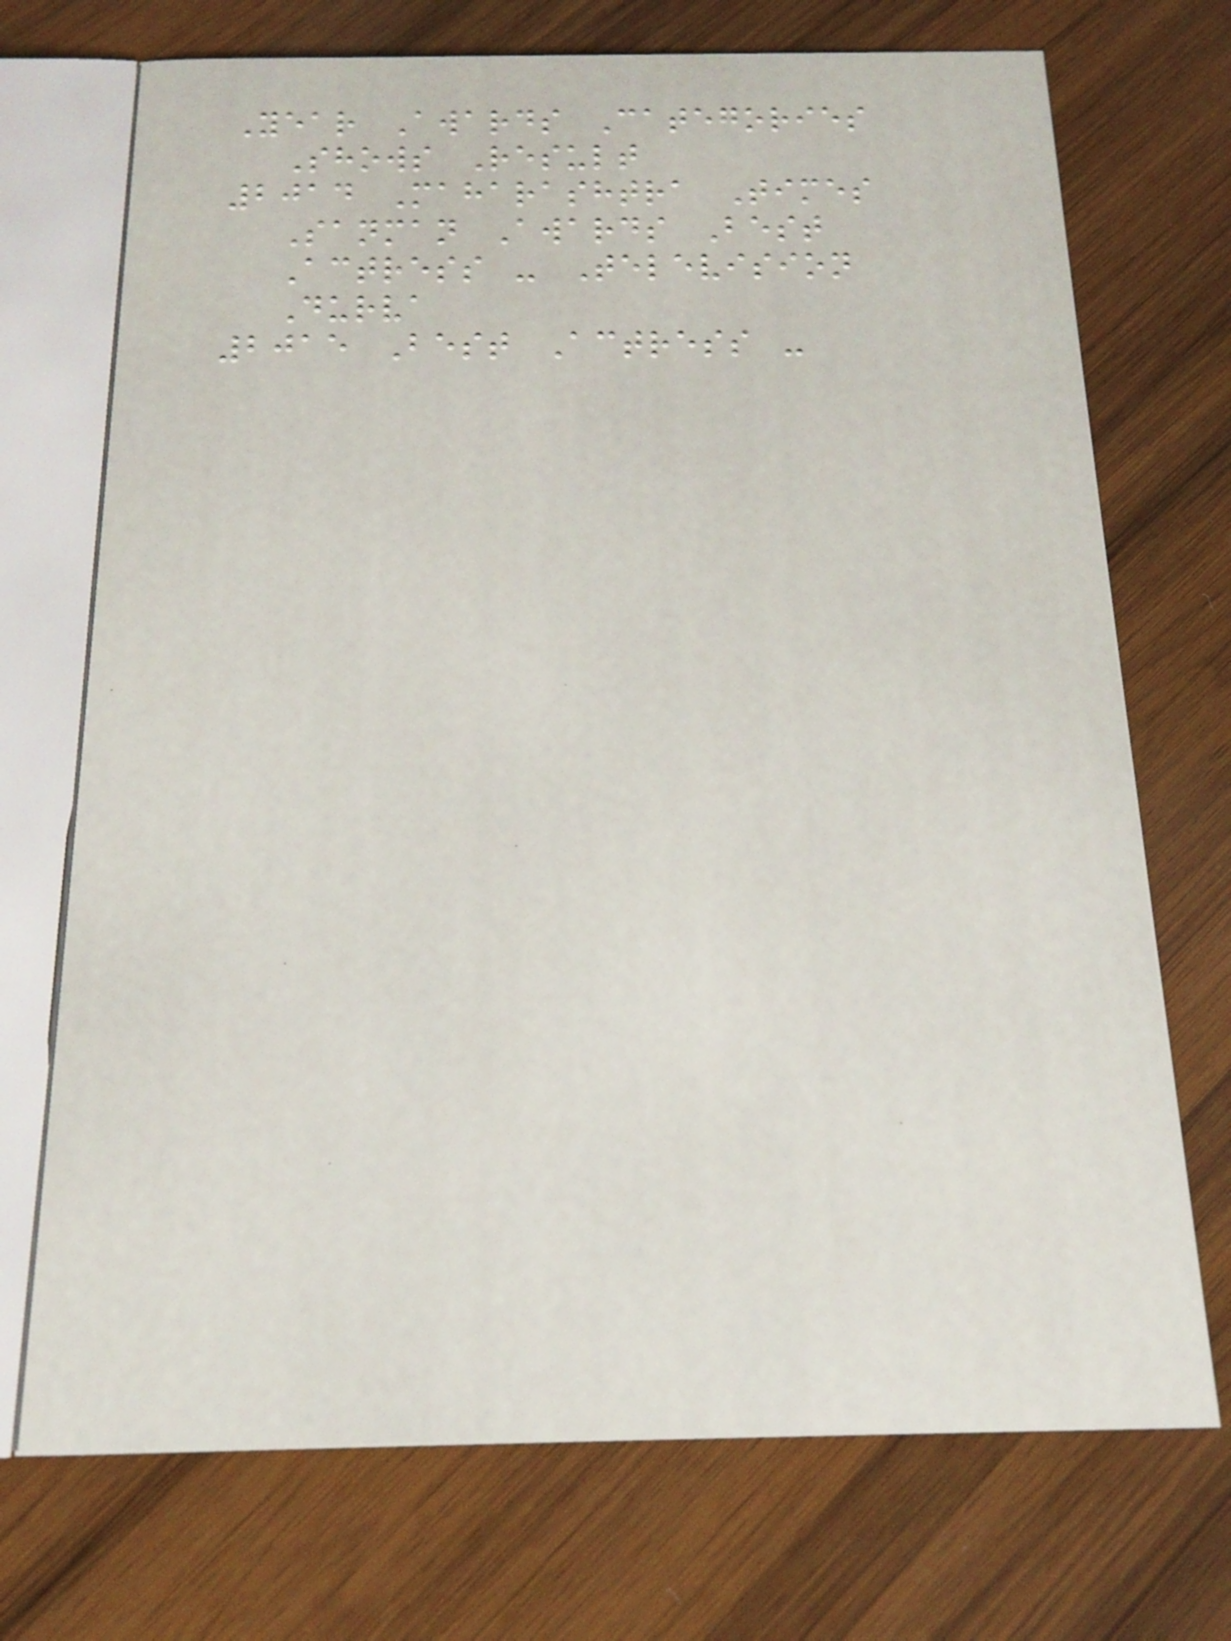Year Awards Categories
Shows Result
2014 Maharashtra Times
Sanman Awards Best
Actress - Television
Durva
2015 Best Actress -
